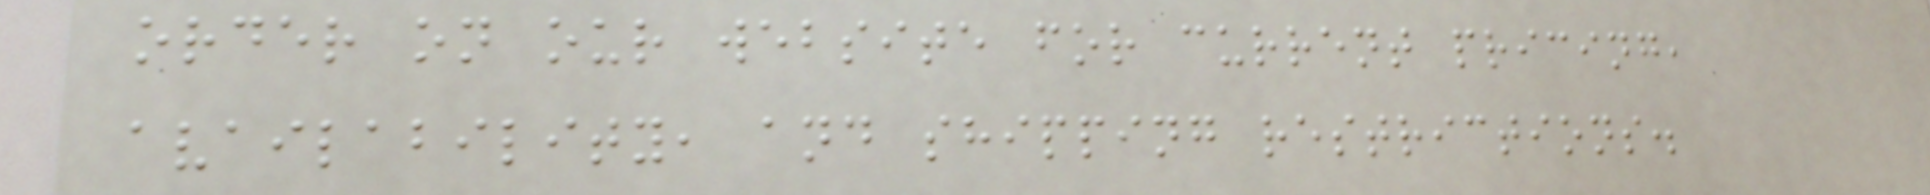order on our website for current pricing,
availability, and shipping restrictions.
